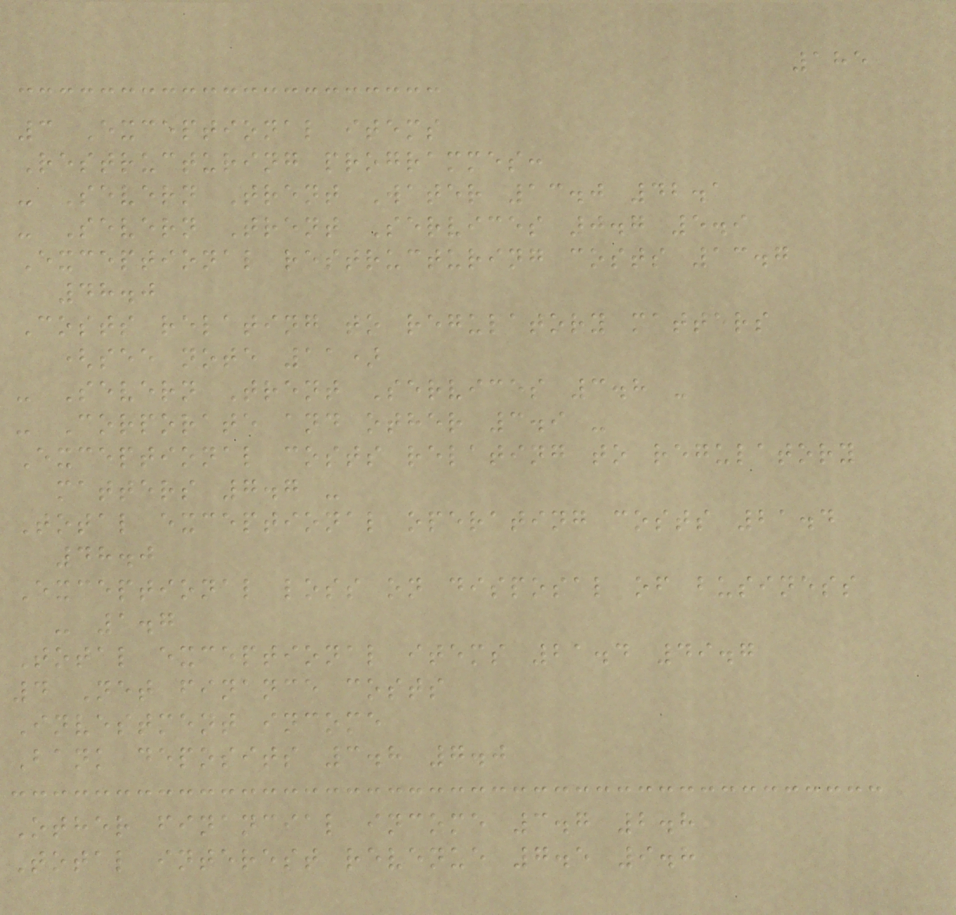185
3 Exceptional items
Restructuring programmes:
- Severn Trent Water 13.0 42.1
- Severn Trent Services 0.7 5.9
Exceptional restructuring costs 13.7
48.0
Costs relating to regulatory matters
(see note 11)
- Severn Trent Services 3.8 -
- Corporate and other 3.9 -
Exceptional costs relating to regulatory
matters 7.7 -
Total exceptional operating costs 21.4
48.0
Exceptional loss on disposal of business
- 1.7
Total exceptional items 21.4 49.7
4 Net finance costs
Investment income
Bank deposits 3.8 7.0
Other financial income 3.7 2.8
Total interest revenue 7.5 9.8
